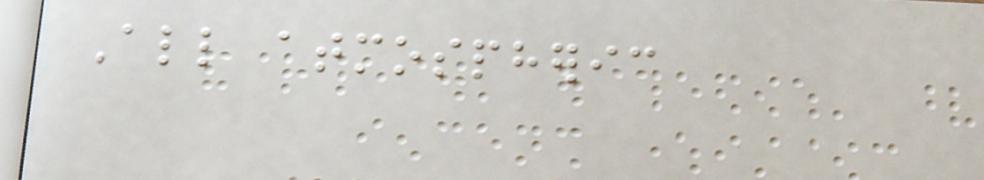All atmospheric
